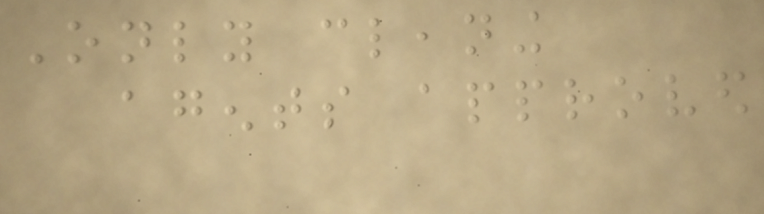Only cleaning
agents approved
